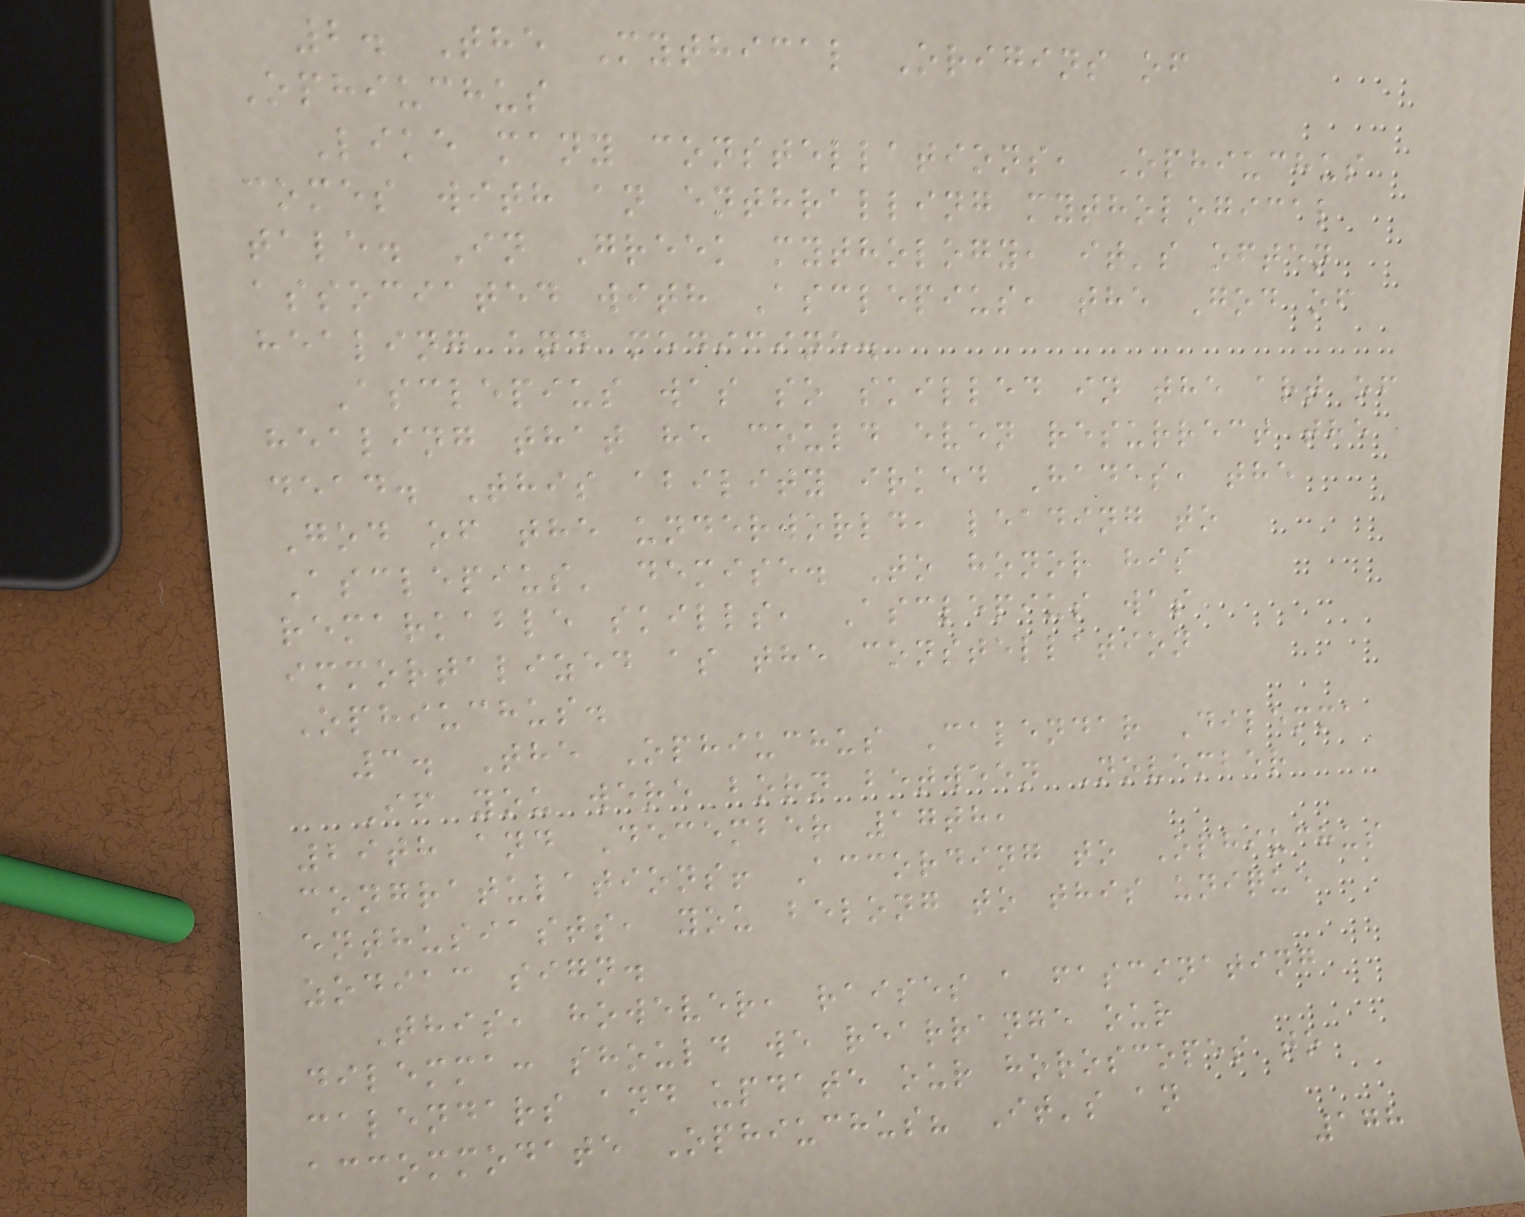2. The Mythical Origins of
Ophiuchus
Like many constellations, Ophiuchus
comes with an enthralling mythological
tale. In Greek mythology, it's often
associated with Asclepius, the God of
healing and medicine.
Asclepius was so skilled in the art of
healing that he could even resurrect the
dead. This ability irked Hades, the
God of the underworld, leading to
Asclepius' demise. To honor his
remarkable skills, Asclepius was
immortalized as the constellation
Ophiuchus.
3. The Ophiuchus Calendar Dilemma
If you were born between November
29th and December 17th,
congratulations! According to Ophiuchus
enthusiasts, you belong to this unique
zodiac sign.
This, however, raises a fascinating
dilemma: should we rearrange our
calendars and update our horoscopes to
accommodate Ophiuchus? It's an
178
